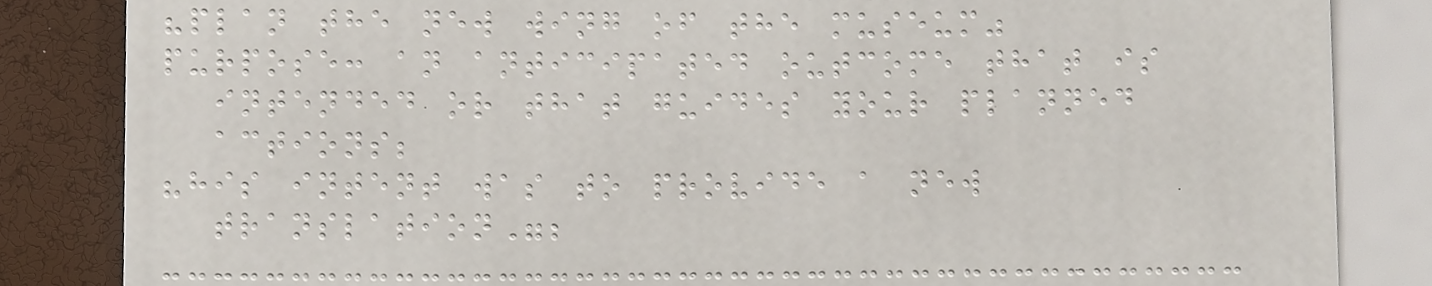"plan the new wing of the museum"
purpose: an anticipated outcome that is
intended or that guides your planned
actions;
"his intent was to provide a new
translation";
